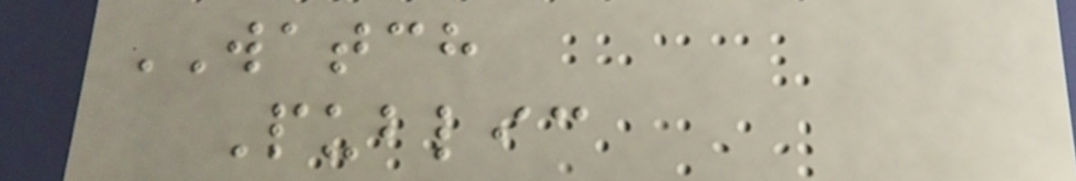WATCH
Public
